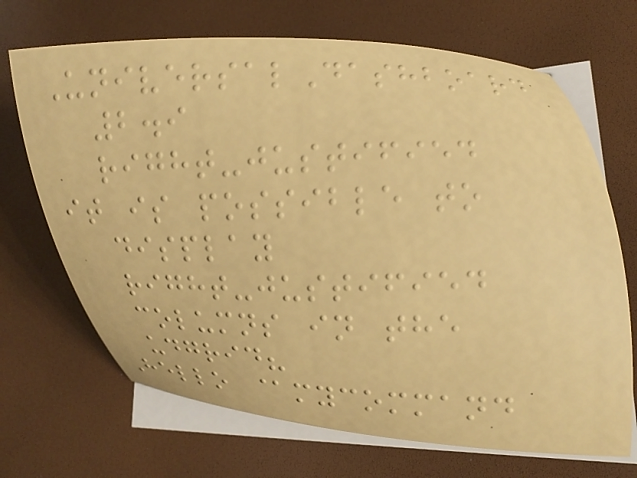UniversalDashboard
2.9
right-justified
it is possible to
display
right-justified
columns in the
udgrid?
Hello @mycommand
